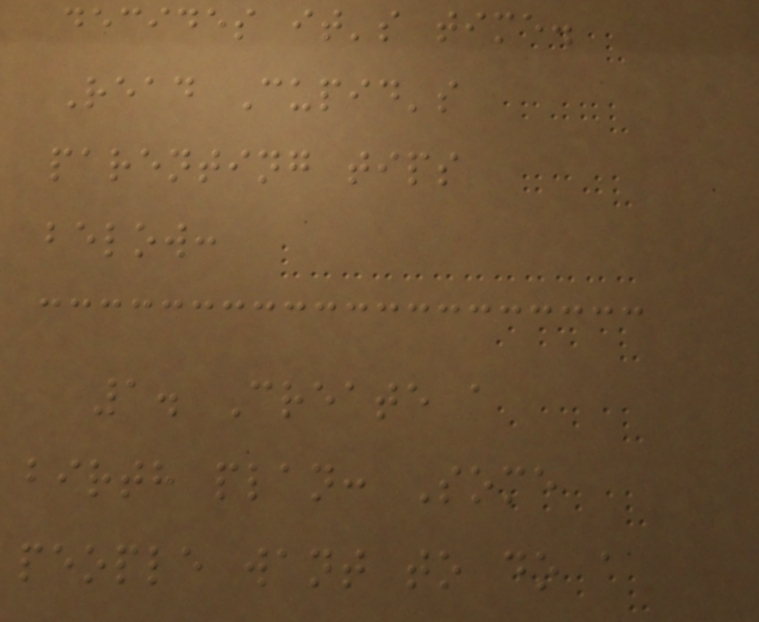decides it's time.
Read Cupid's
parenting tips
below:
1. Create a
birth plan: Some
people want to do a
